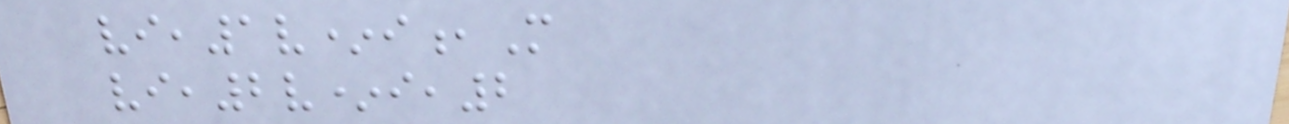vi,1v*i,M
vi,2v*i,2
